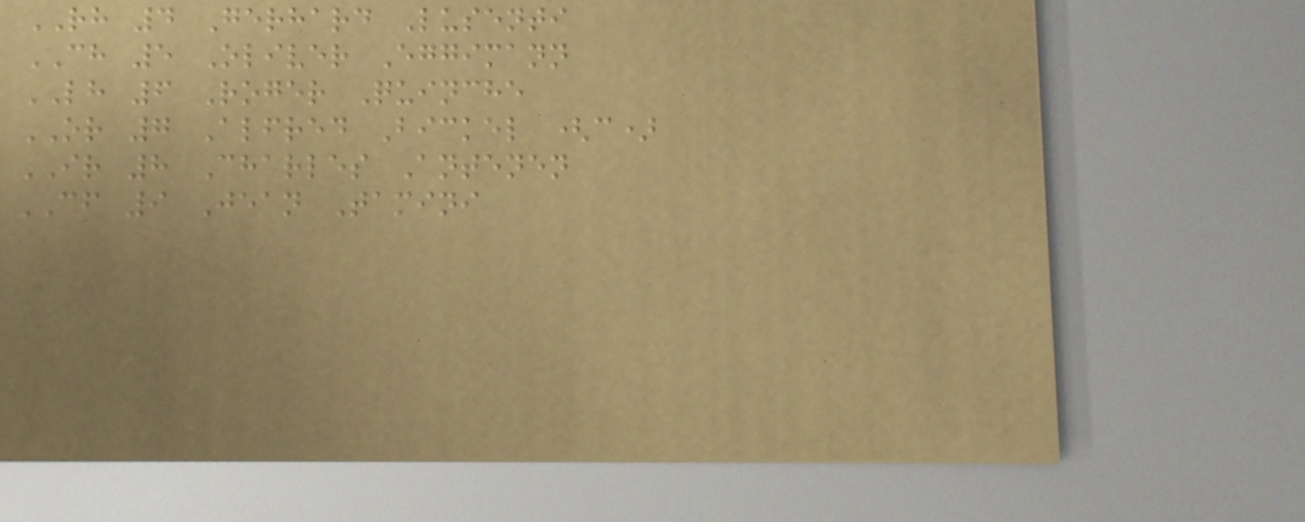RH 4 Gerhard Lusenti
CH 5 Oliver Eggimann
LH 6 Roger Quinche
OR 7 Alfred Bickel (c)
IR 8 Charles Antenen
CF 9 Jean Tamini
